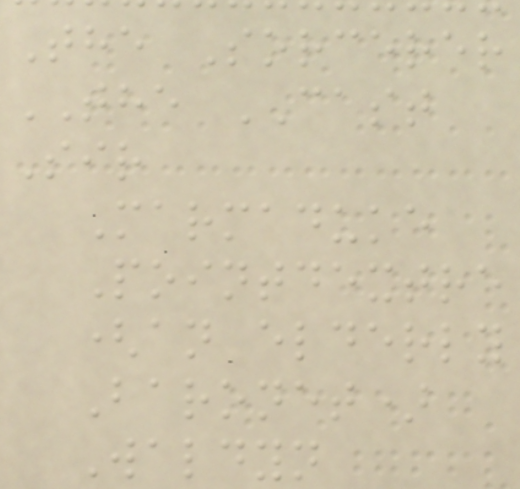The Sorcerer
THE CAST
Sir
Marmaduke
Pointdextre
(an elderly
Baronet)
Waldyn
